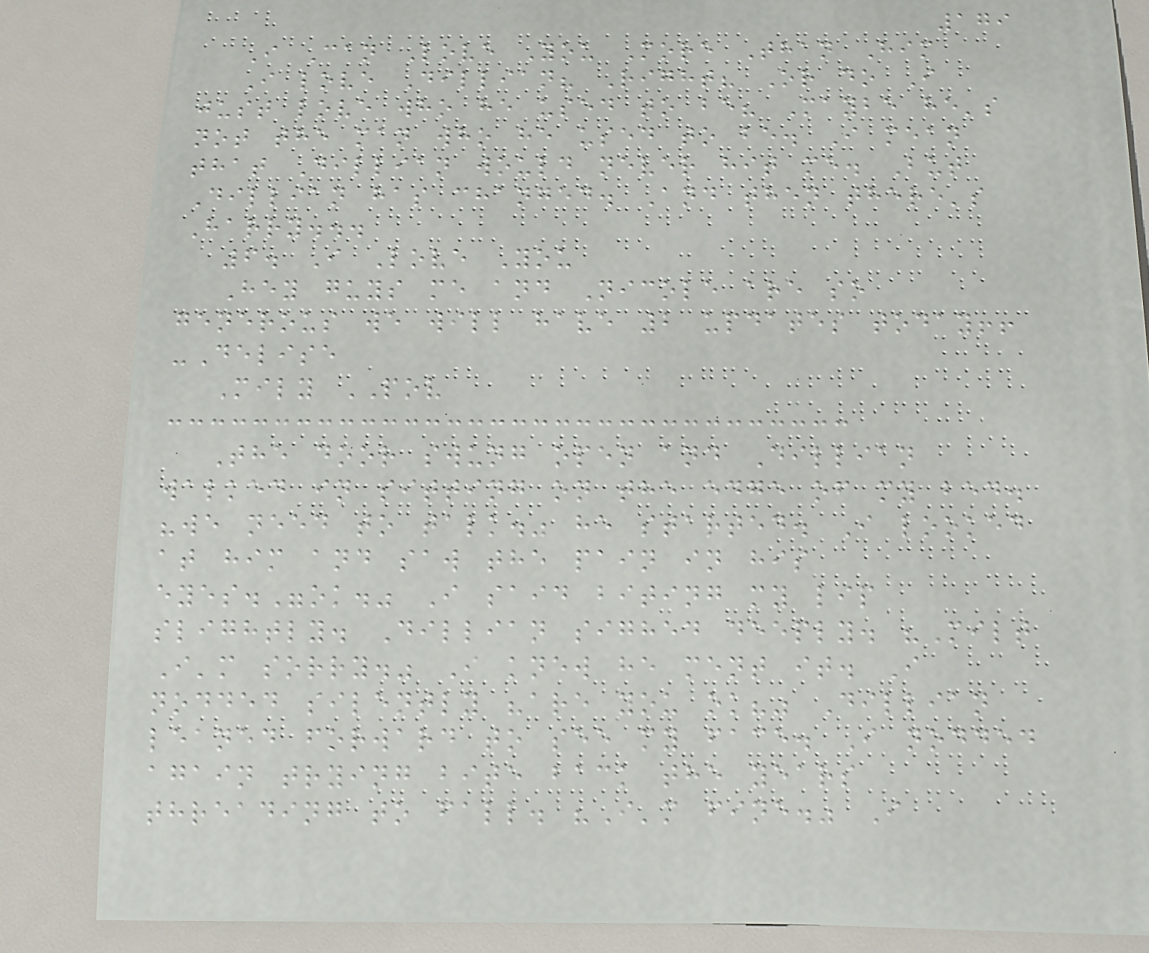179
I Can Love You More Than Him
I love Dillian? Right? Or do I
just love who he used to be? Maybe he's
not the man who he used to be. I mean
that Dillian would never hit me. But
Dillian has changed. And then there's
Harry...
6. I Love You
Hey guys me and Nicole are so
generous we will have 2 updates today!!
-Delise
Mily POV
The door swung open and Dillian
walked in sitting on the edge of my bed.
"we need to talk." he started. I looked
at him and saw the pain in his
eyes."ok." I said biting my lip
slightly. Dillian sighed deeply. "Milt
I'm sorry." I knew he ment it. I
nodded silently "are you ok?" Dillian
leaned forward to see my face. I nodded
again trying bite back the years
threading to fall. "I'm fine." I
